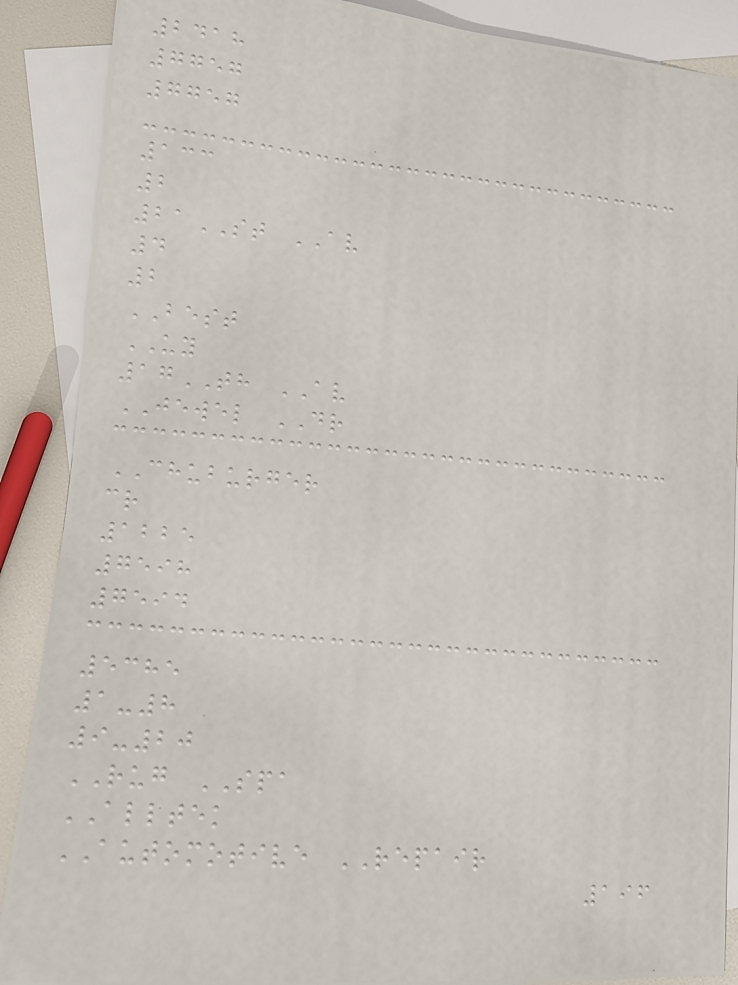2418
7757
7757
133
2
21ST AV
4
2
BEST
UY
17TH AV
JEWEL DR
CHUBURGER
cr
1225
7598
7594
5385
1-8
9-20
RUG SPA
ALLTEK
AUTOMOTIVE REPAIR
196
